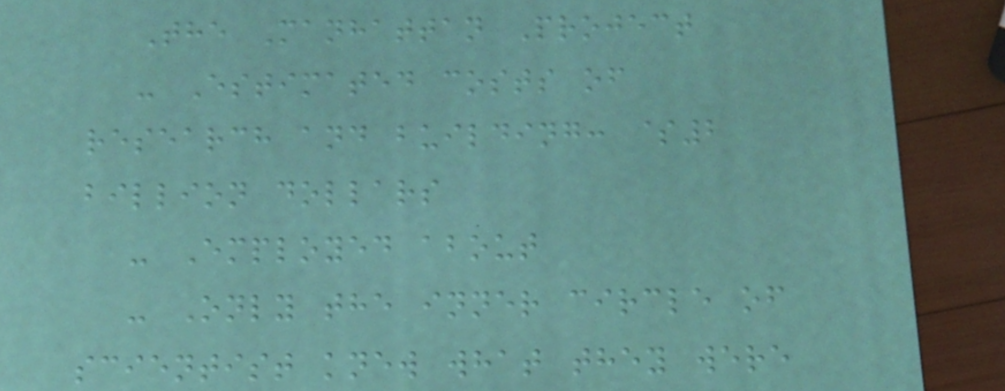The Manhattan Project
- Estimated costs of
research and building: $2
billion dollars
- Employed about
- Only the inner circle of
scientist knew what they were
